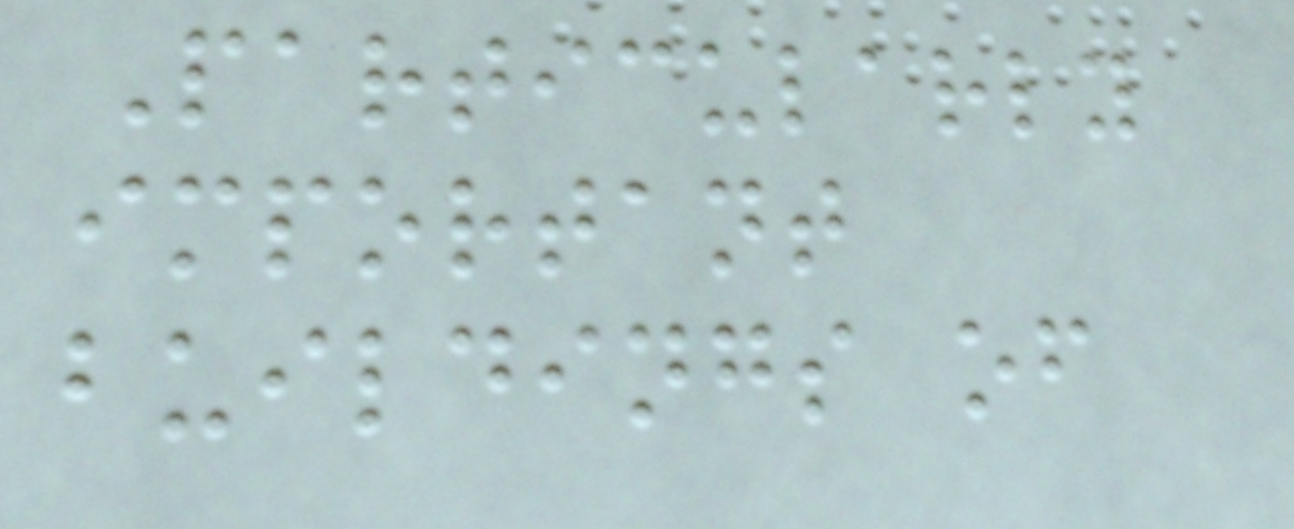Particularly
important
buildings of
